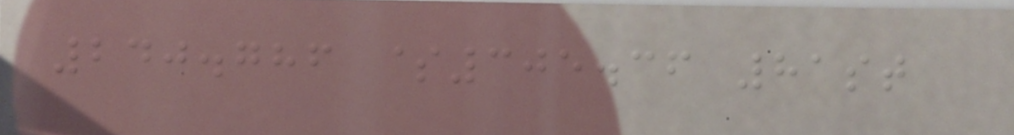240.786 $305.36 81st
